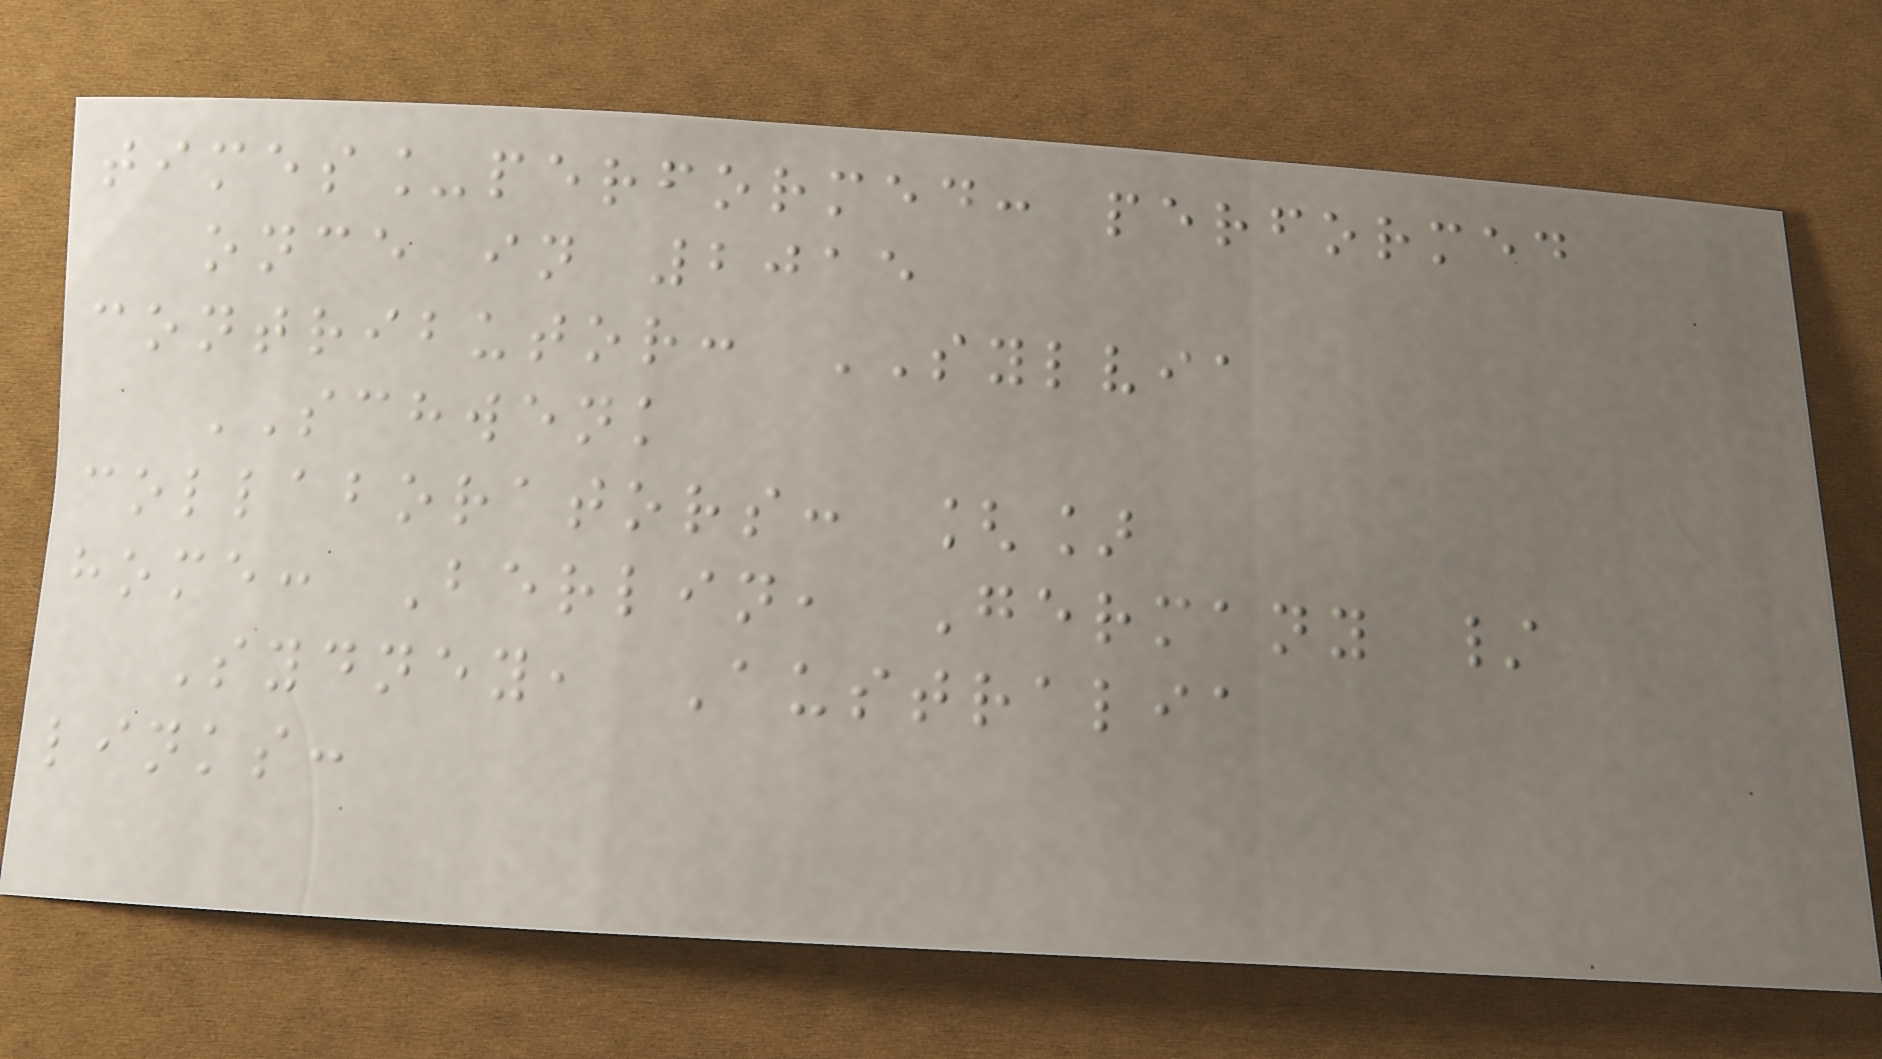times_performed: performed
once in 2015
contributor: SYLVIA
SCHWENK
collaborators: []
home: Berlin, Germany /
Sydney, Australia
links:
